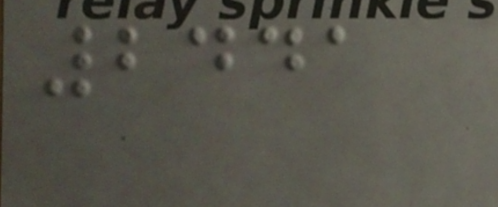2441
